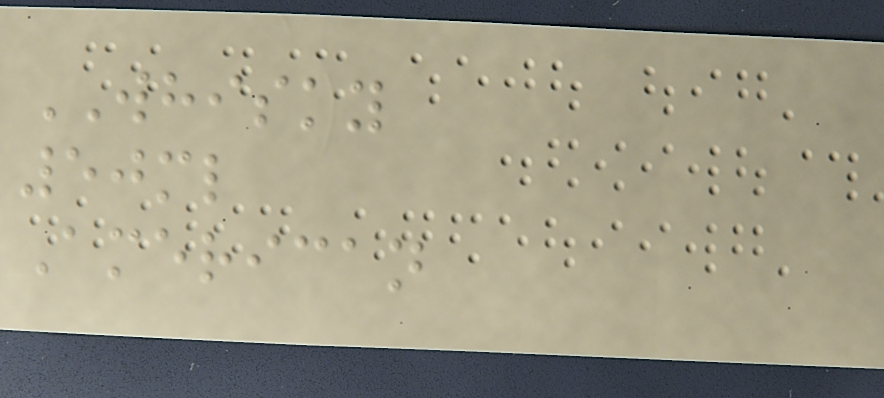WHISKY
50ml
American
